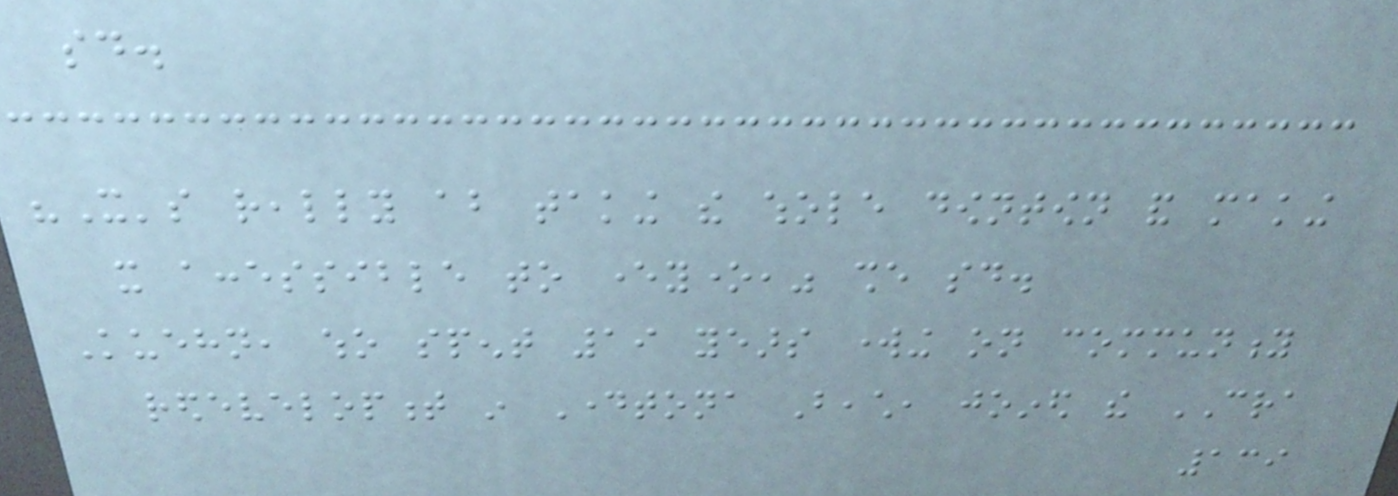said.
"It's really about taking the whole downtown and making
it accessible to everyone," she said.
Kuehn, who spent 19 years working on community
redevelopment in Daytona Beach, joined the CRA
139
